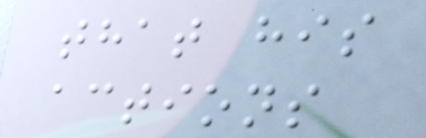that his
actions
